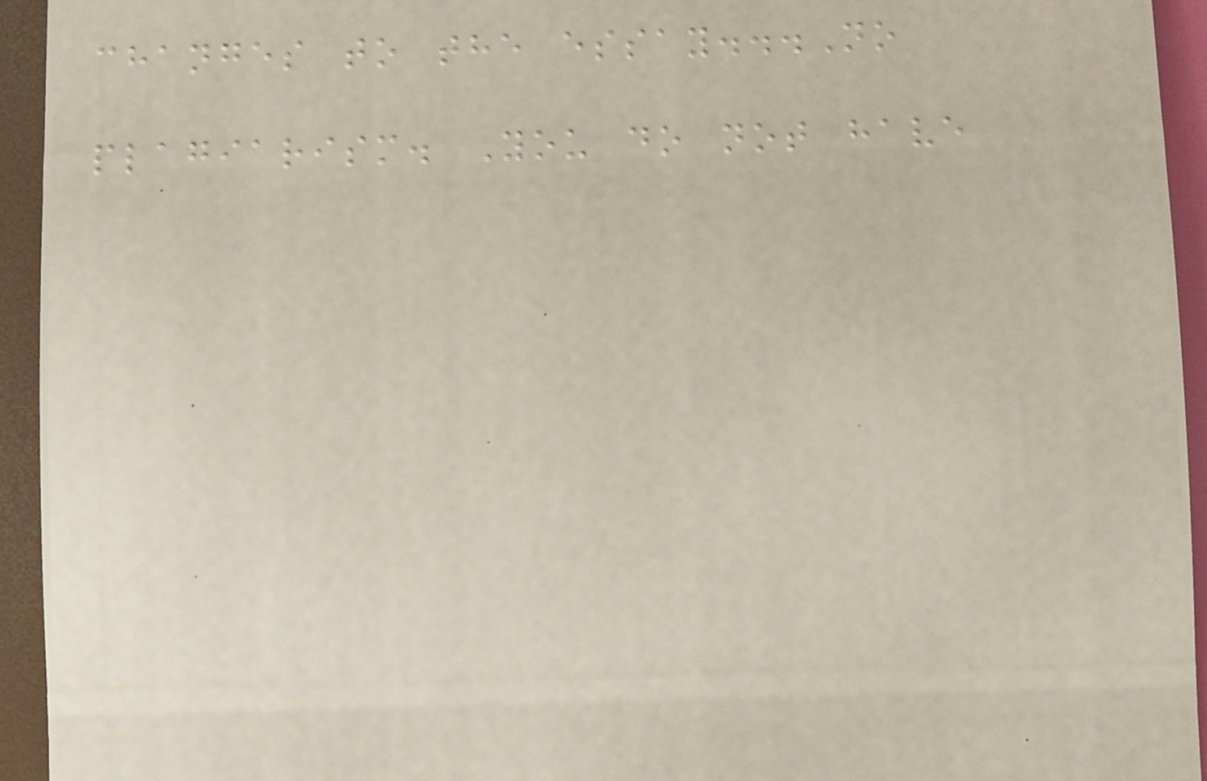changes to the essay...No
plagiarism. You do not have
